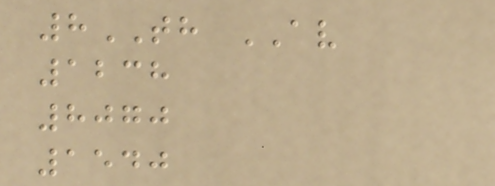8TH AV
1238
8070
1540
